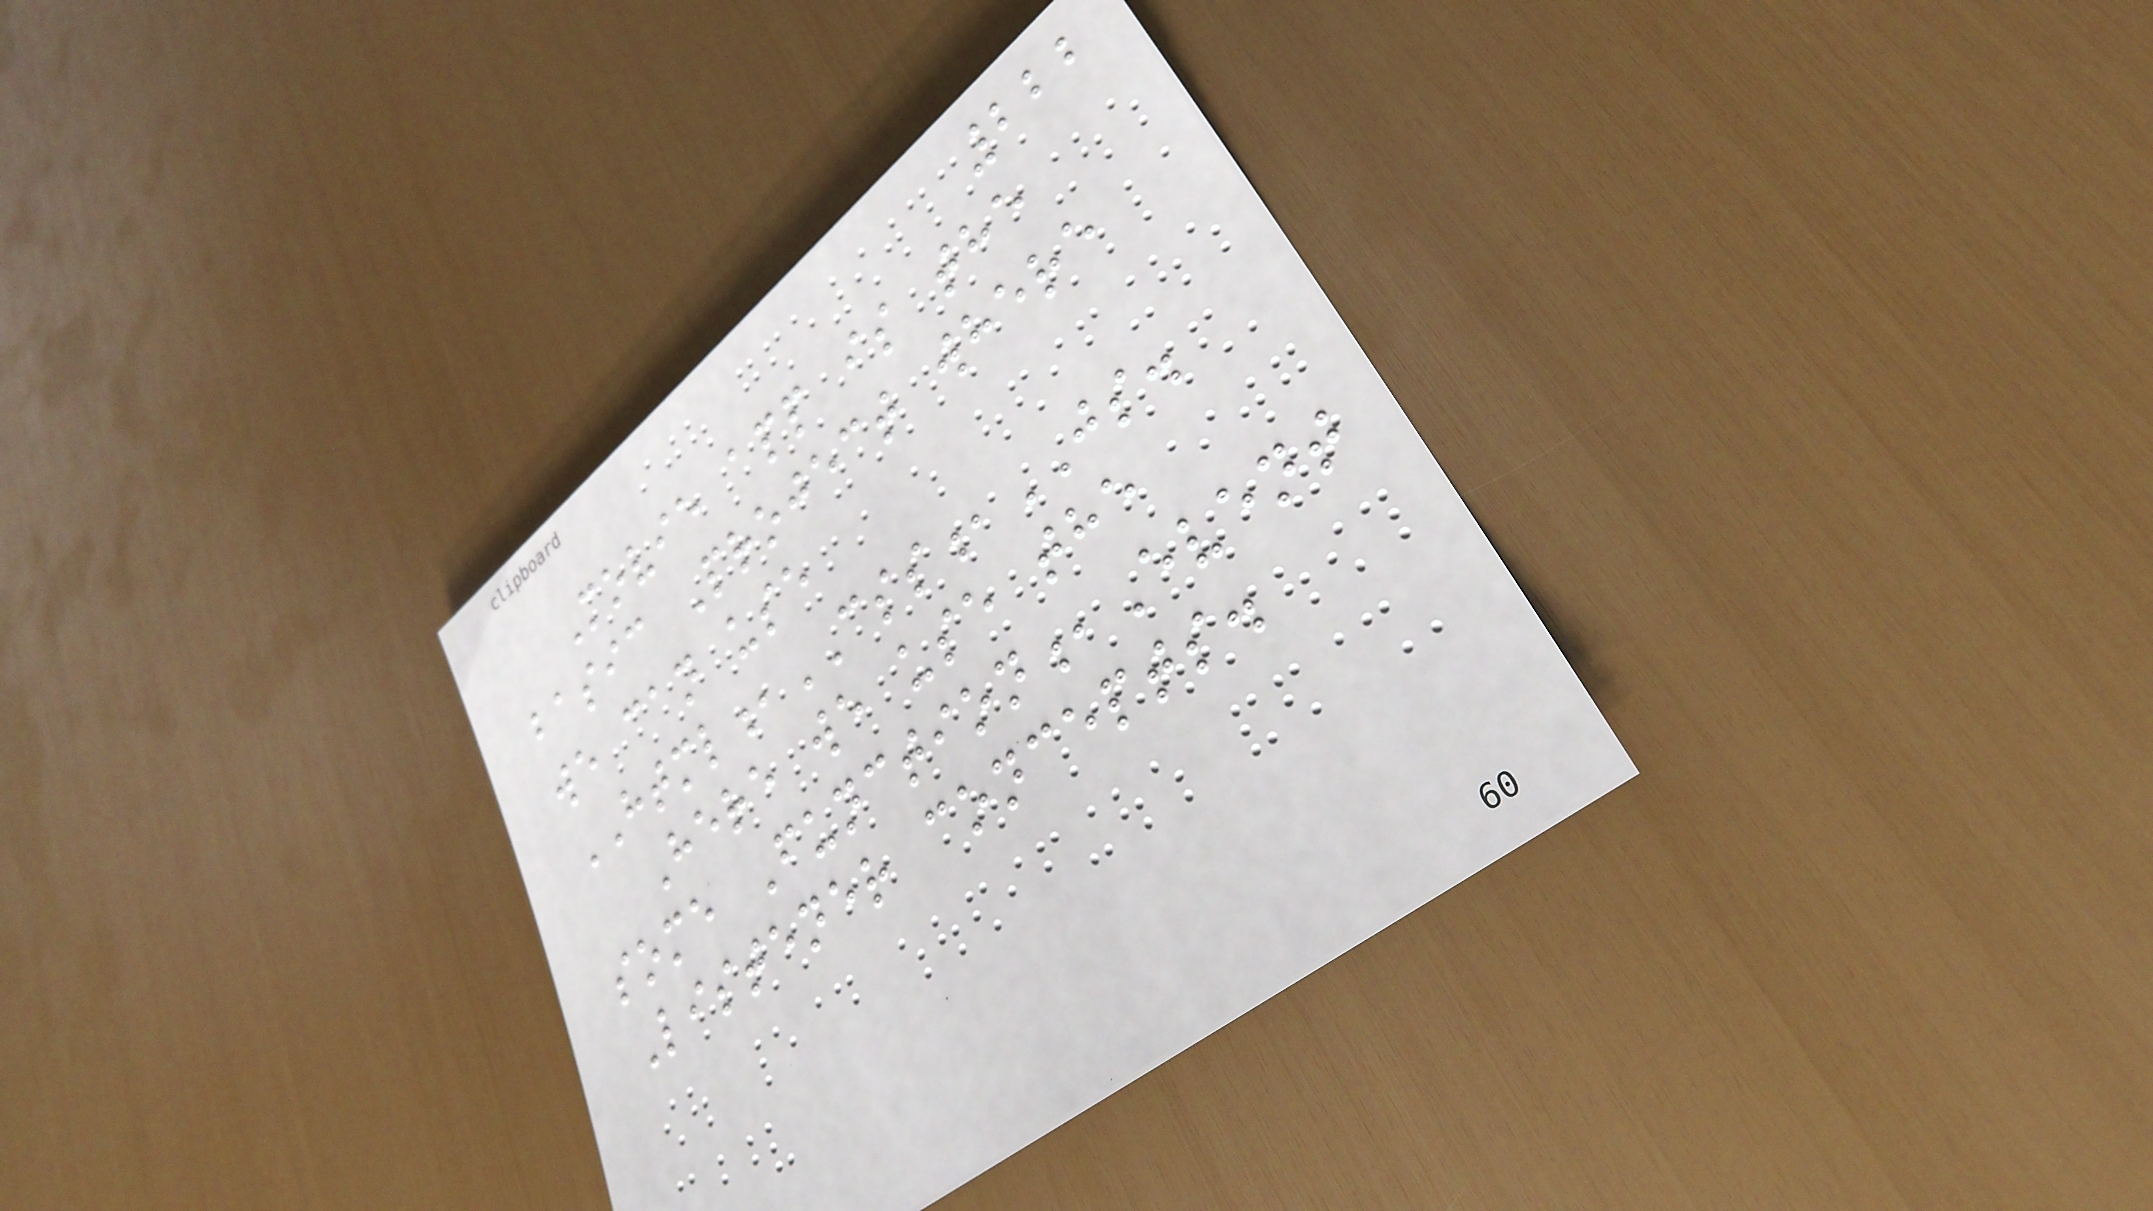222
Movie app is the
basic Project where
we can use
HTML,CSS,JS.
Here we use the
some Function,Event
Listener concepts.
